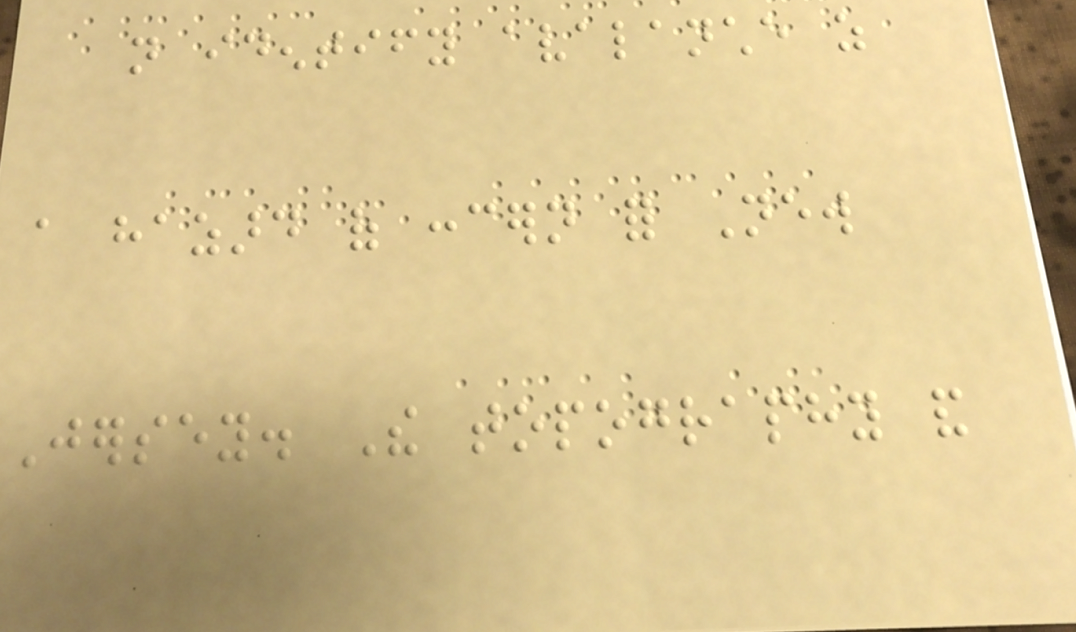not identify avalanche as
a hazard of concern for New
Jersey. The topography and
